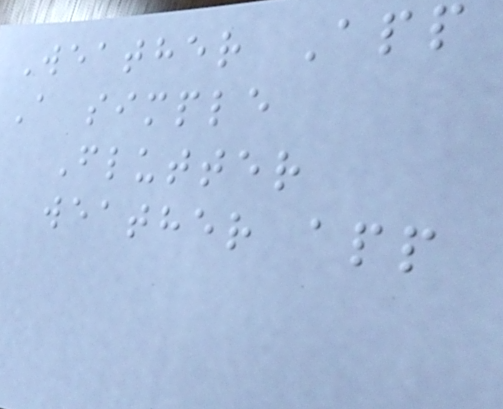Weather App
A simple
Flutter
weather app
